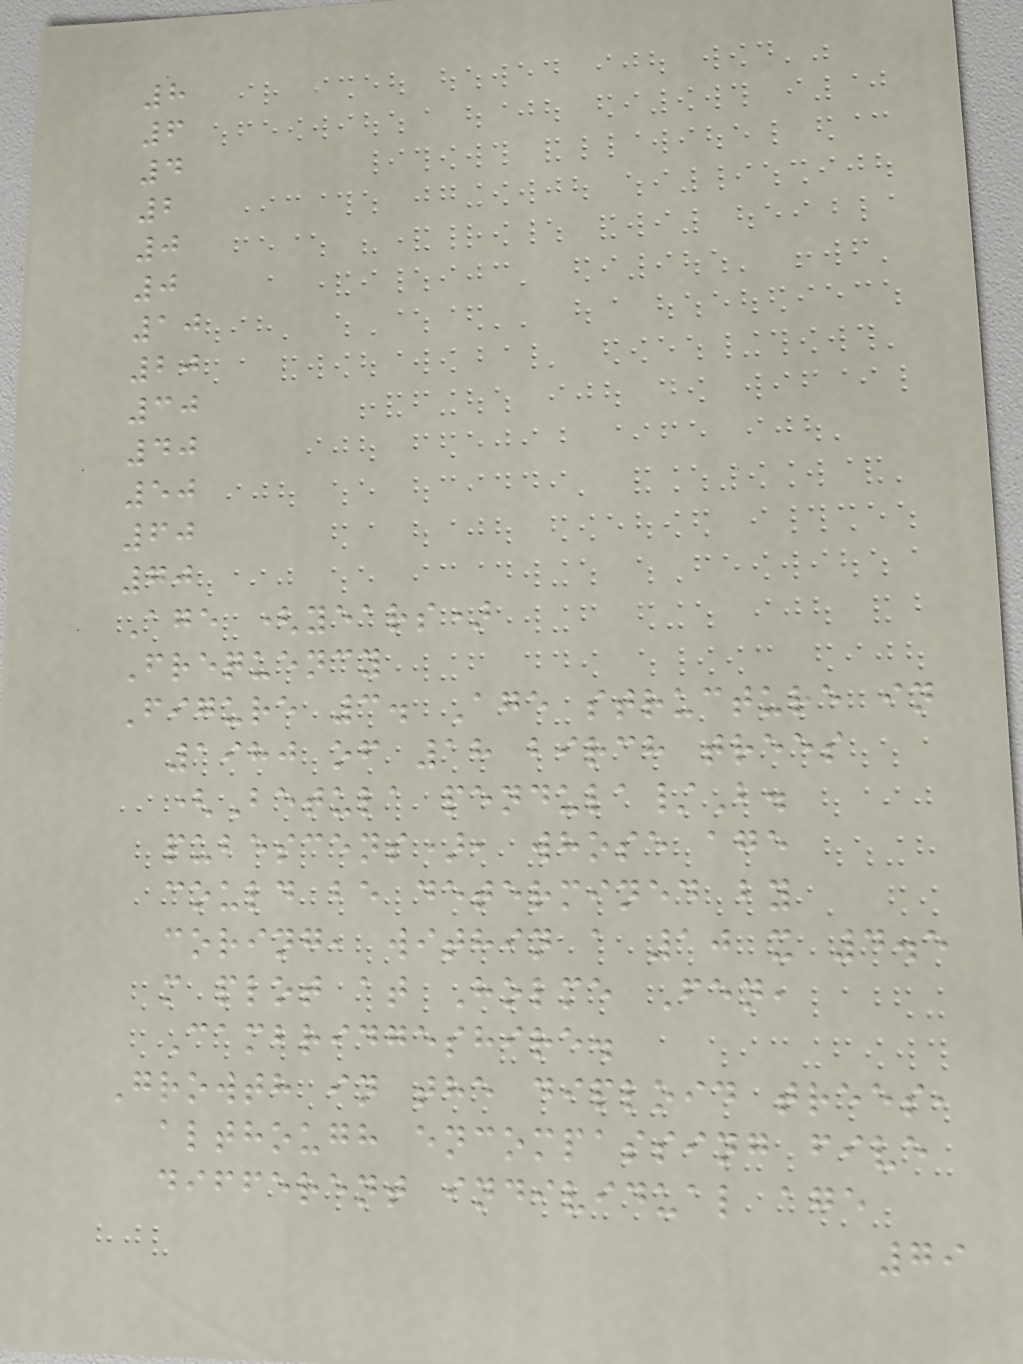8
6
4
2
0
0
10
20
30
40
50
60
70
Age (years)
Frequency
Figure 3. Age structure in
1980 of 18 birch trees
(Betula pendula/B.
pubescens), whose age
could be determined by
coring, within a 10 x 4.5
m plot at Holme Fen,
Cambridgeshire.
Growth in the diploid trees,
although encompassing five
different individual age
79
